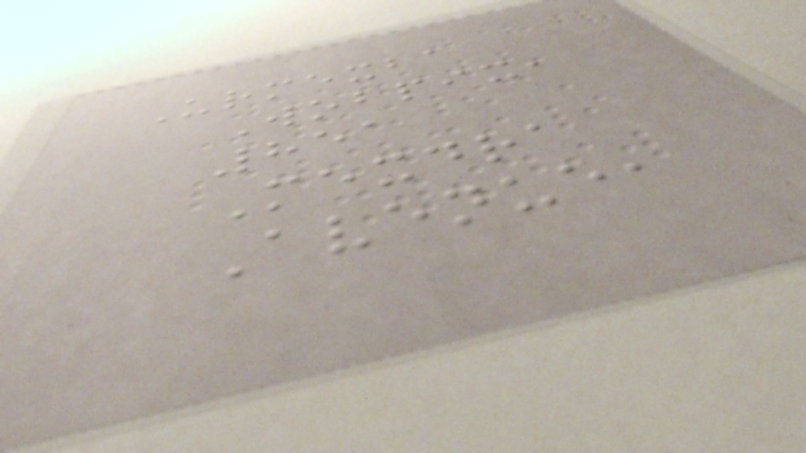Urmexba
Wobpix,
851
Mexdra
Avenue,
